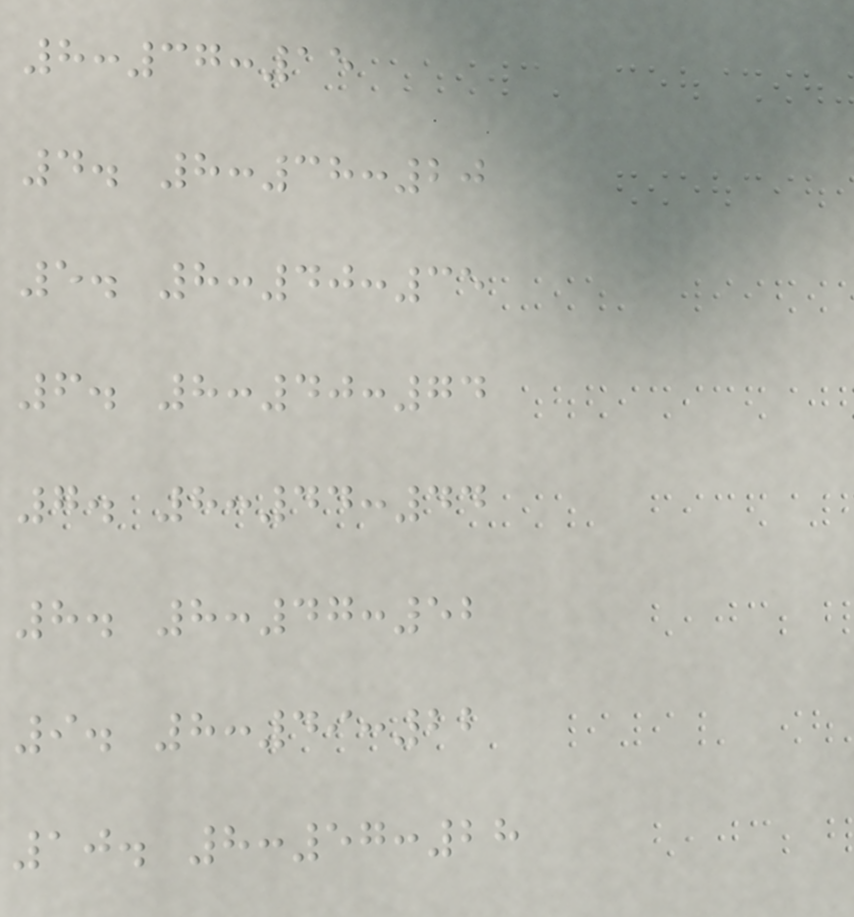8:37:15
4. 8:38:20
5. 8:40:35
6. 8:40:74
7. 8:44:44
8. 8:47:52
9. 8:49:22
10. 8:57:28
